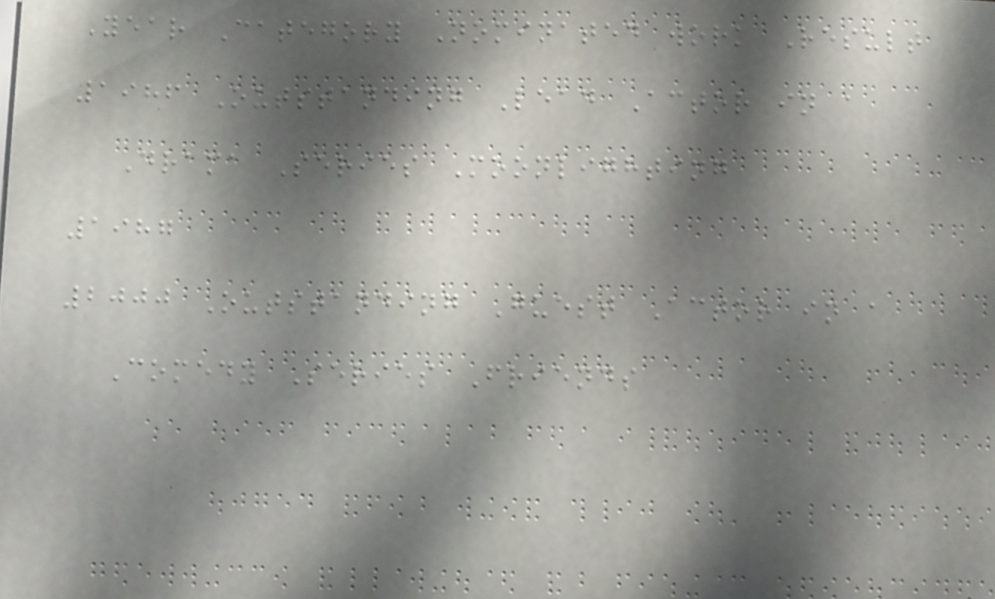Year Category Nominated work Result
1986 Outstanding Lead Actor in a
Drama Series Moonlighting
1987
2000 Outstanding Guest Actor in a
Comedy Series Friends
